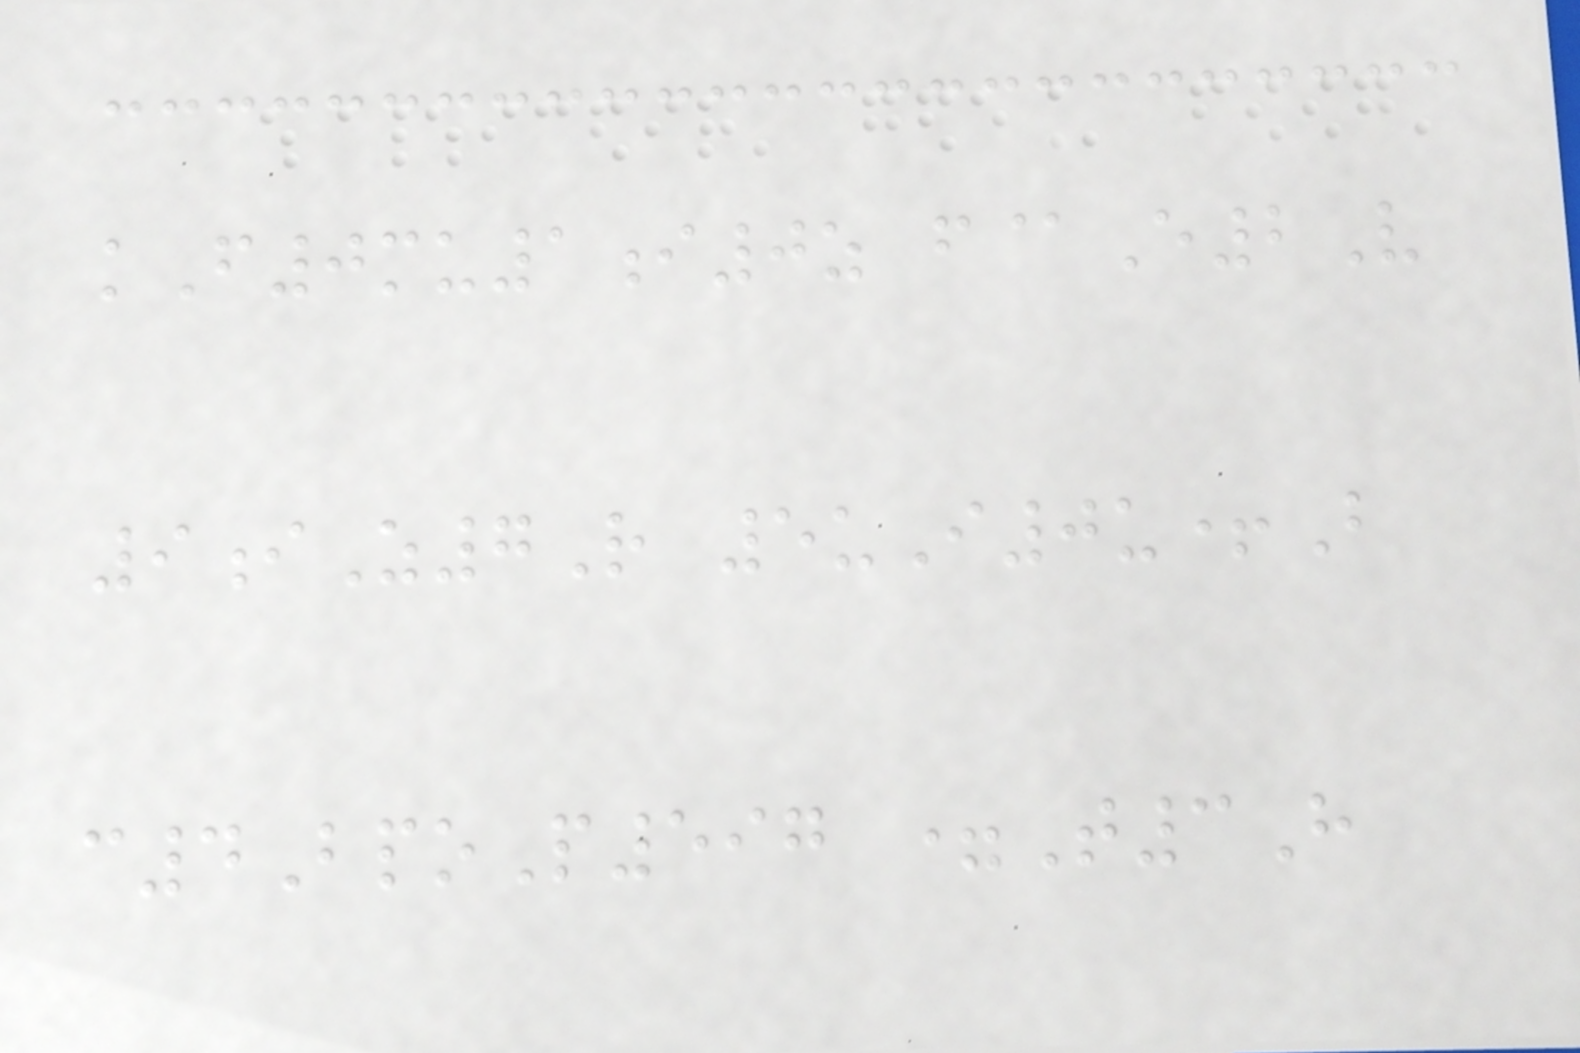kF0mu1i0z f@E2V
9iZ7R 5uI0u+B
c4BpoP597 =T3H
